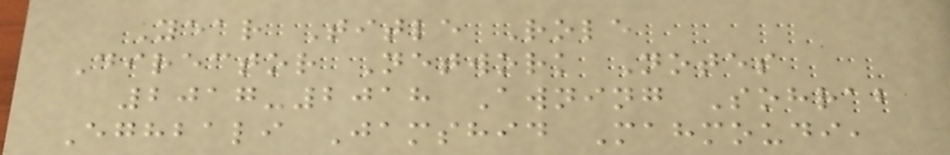Year Title Role
Director Network Notes
2017-2018 Awning Sohrab
Eghbali Jamshid Mahmoudi,
